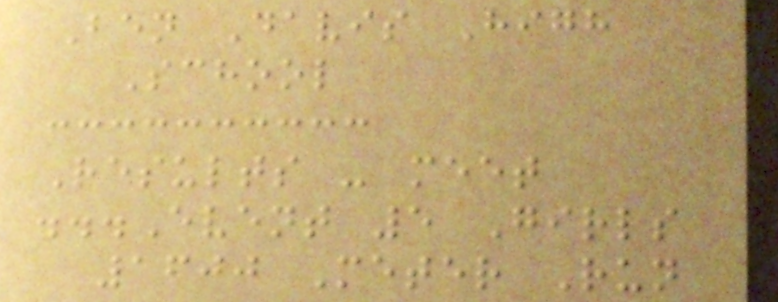Ben Davis High
School
Results - meet
...Event 5 Girls
1600 Meter Run
